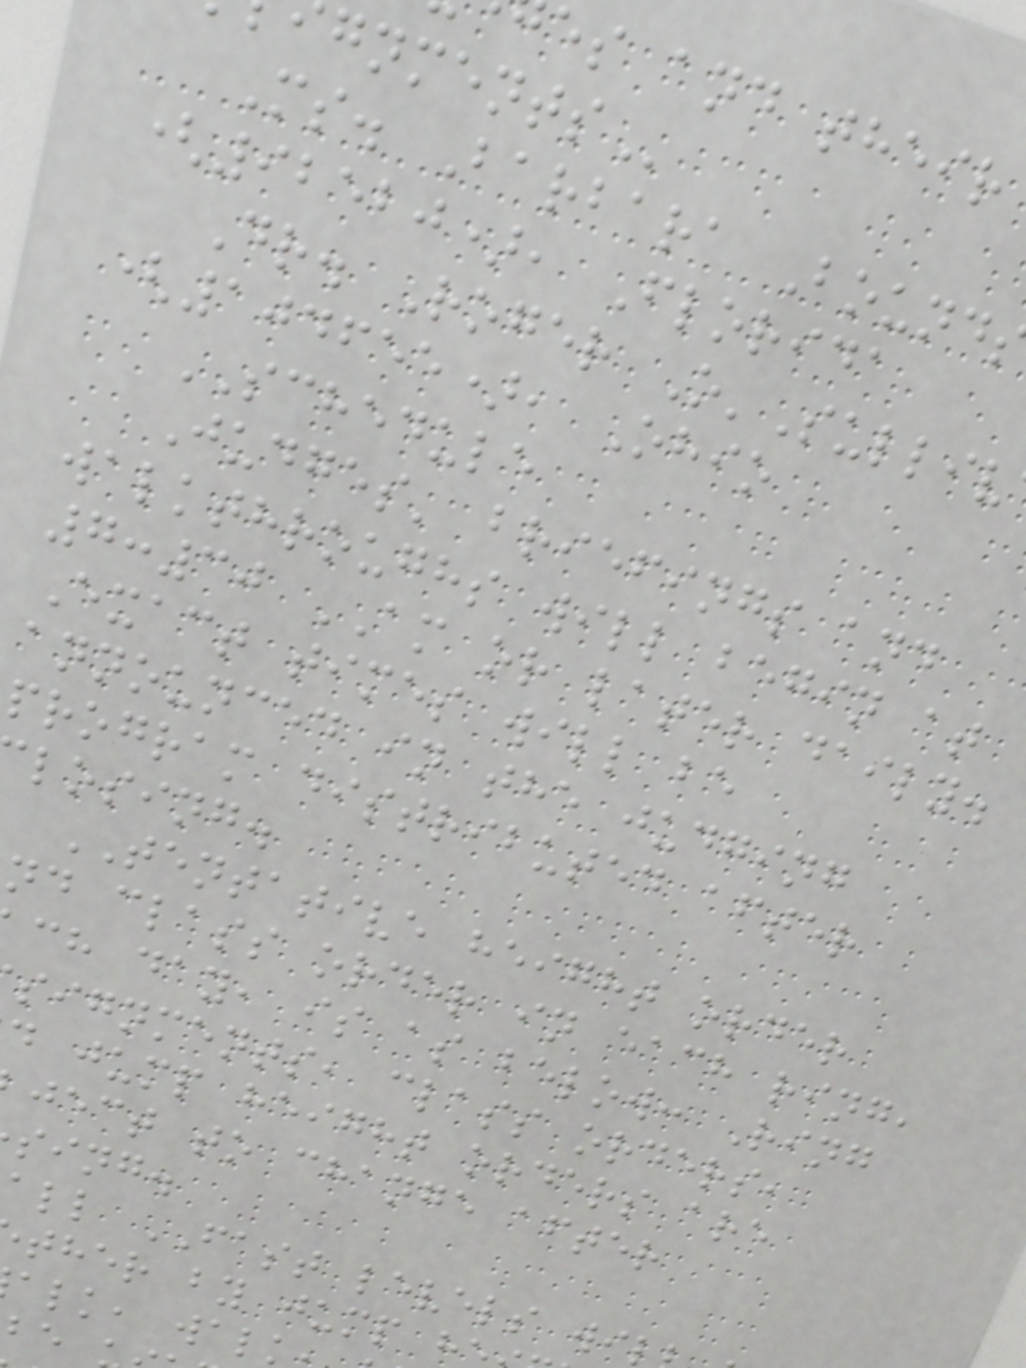es and their
Ms. Barbara Bound
(92520), Florida
Dr. Roger O'Sulliv
(104655), Ohio
SCHEDULE
Judges' briefings and
walkthroughs will begin at
7:30 AM or later daily.
Exact times will be
announced in the judging
program distributed after
losing.
TENTATIVE height order
nd class order in each ring,
ch day, is as below: Ring
signments, class orders,
d jump height orders are
ject to change after
sing.
all FAST levels wi
ther by jump h
alk, wal
